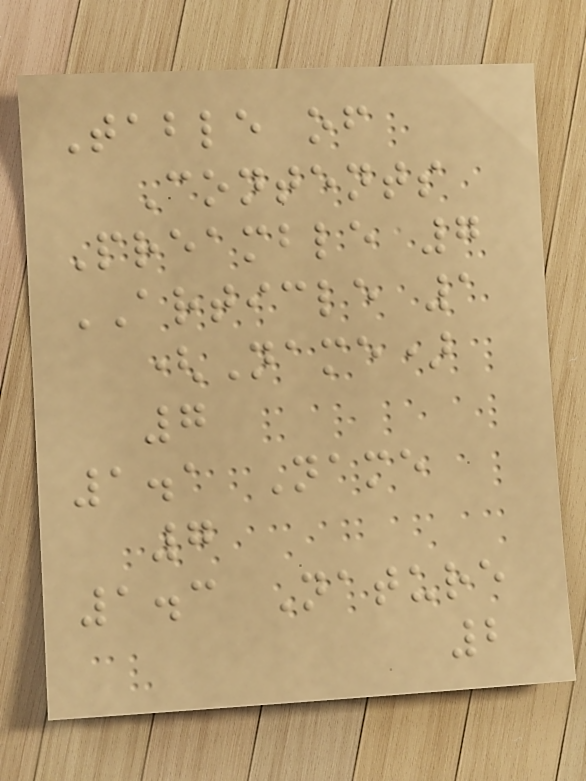Table of
Contents
Preamble 7
ARTICLE 1
(Name)
7
1.1 Name
7
1.3 Nature
2
